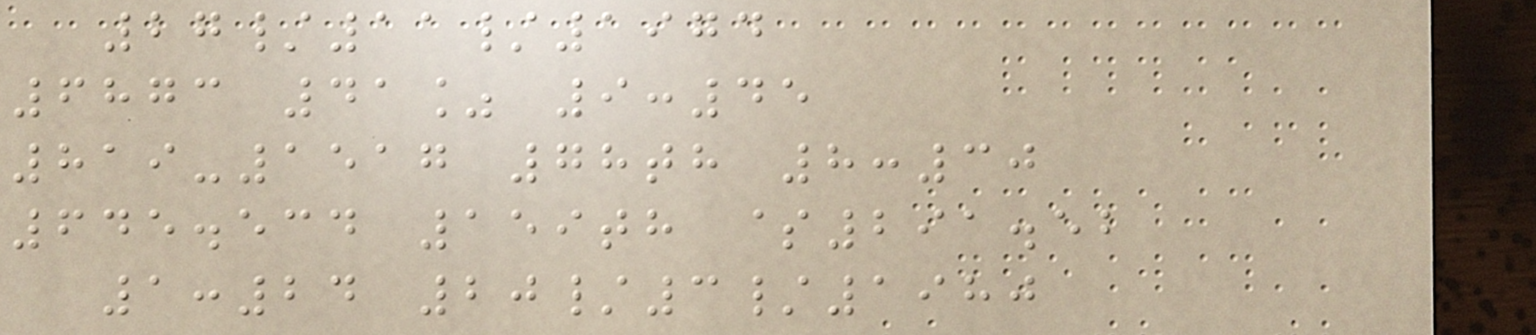27/11/1974
6873 41% 9:45
819-1517 78th 8:30
645.534 159th $291.52
1:24 20/3/1980
